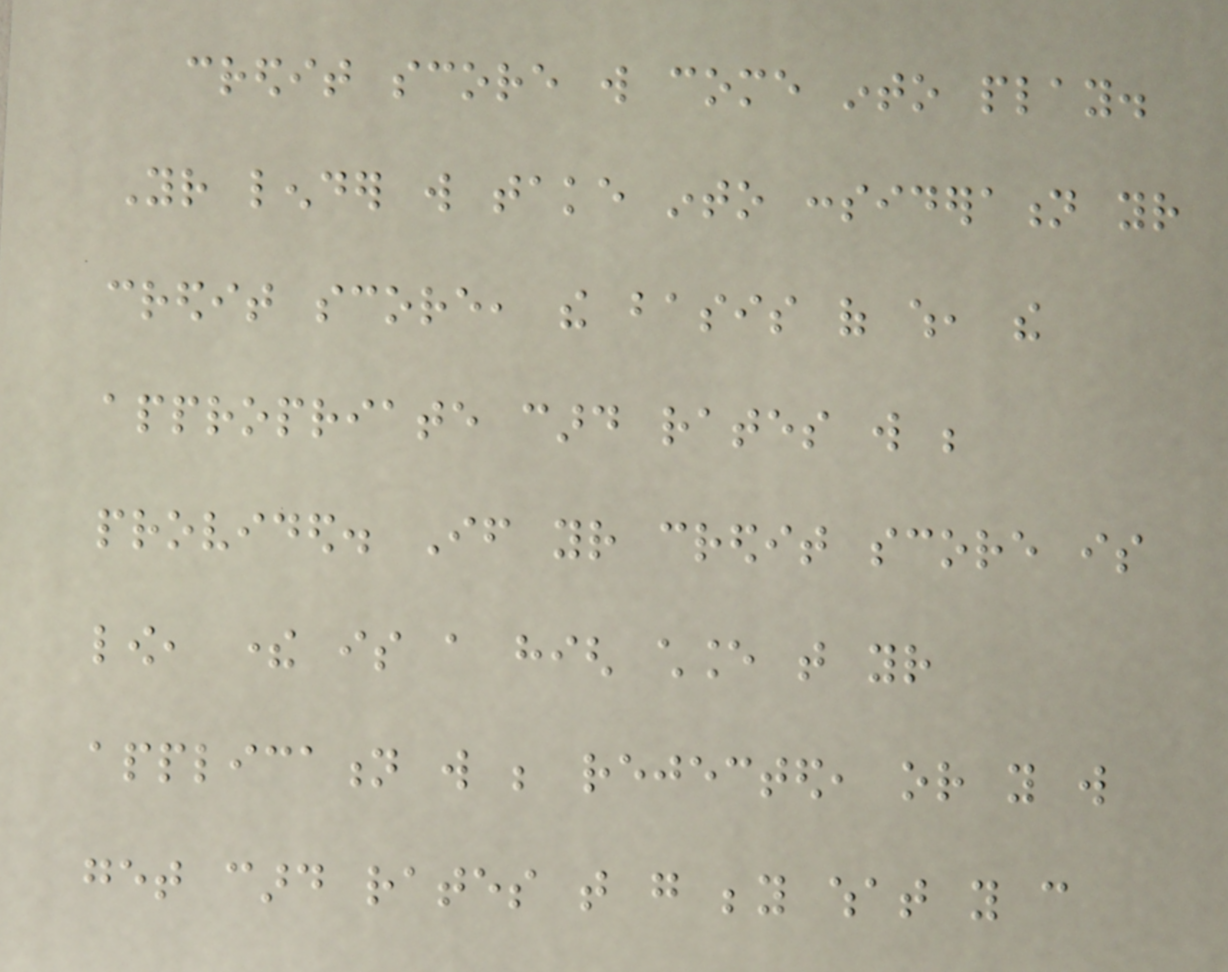credit score will come into play.
Your lender will take into consideration your
credit score, the basis of which, the
appropriate card rates will be
provided. If your credit score is
low, there is a high chance that your
application will be rejected, or you will
get card rates that go beyond what you can
